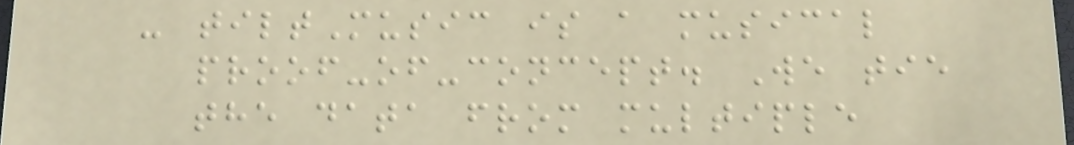- tiltMusic is a musical
proof-of-concept. We tie
the data from multiple
